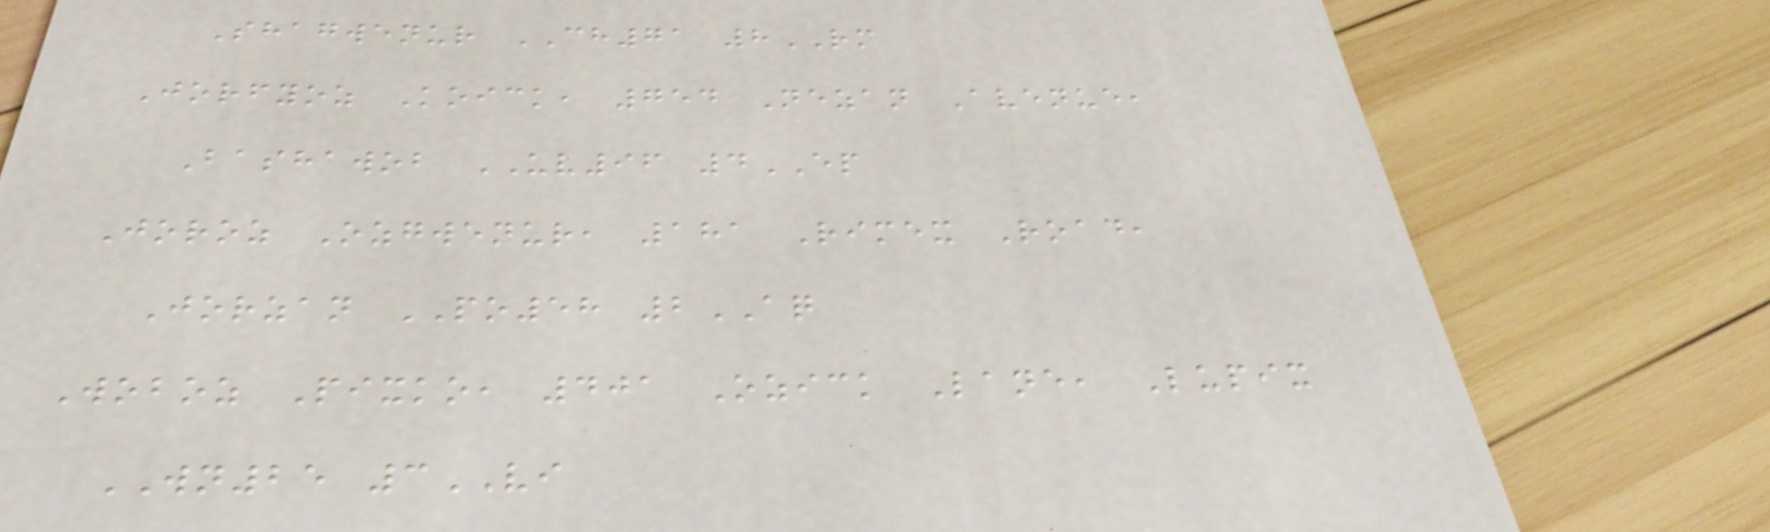Shagwenur CH71 8RM
Jorfyoz Koick, 754 Nezan Avenue,
Bashawob UV96 4EP
Joroz Ozgwenur, 181 Rimex Road,
Jorzan PO58 2AQ
Woboz Pixko, 401 Ozick Lane, Lupix
WN25 3VI
